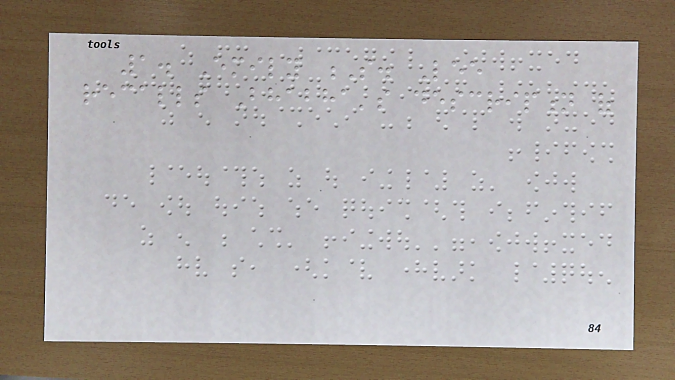1. Emily S. Lee
recalls Bhabha's description of
